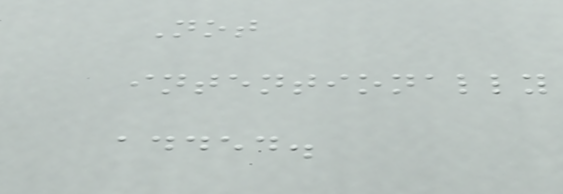Not
intentionally
added.
